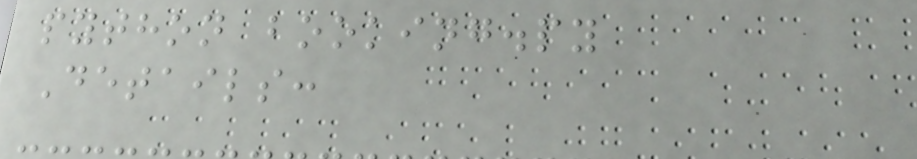python booking.py
Details:
